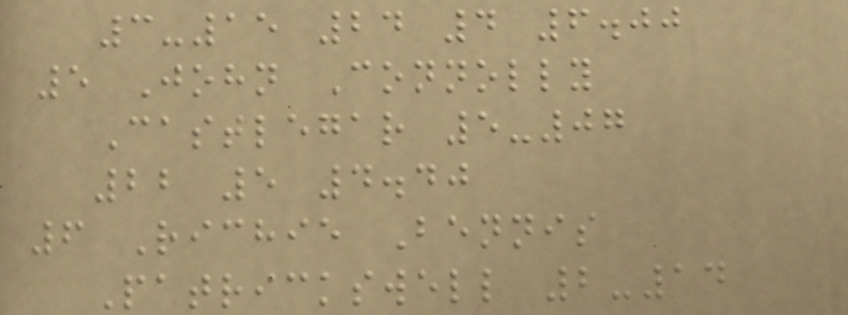3-15 24 4 6.00
5 John Connolly
Castlegar 5-07
22 5 4.40
6 Richie Bennis
Patrickswell 2-14
